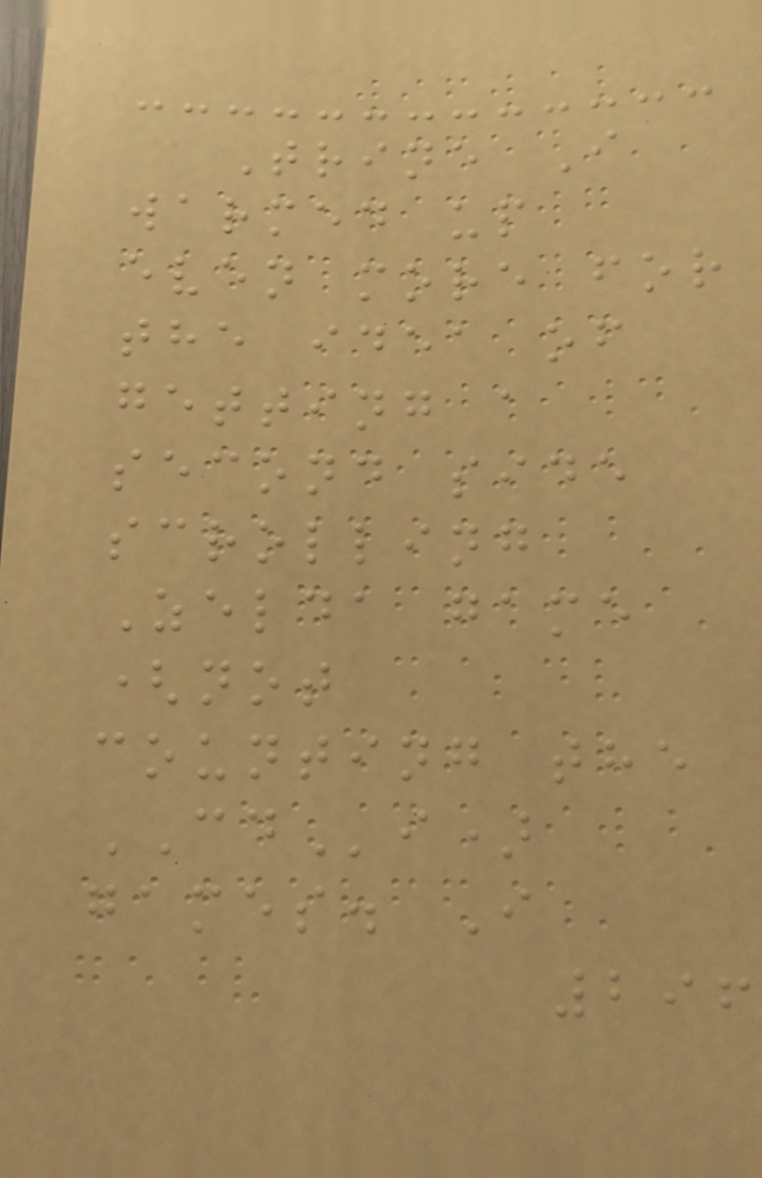Trine I
warmed up
even more for
the idea of
getting a
second side
scrolling
Zelda game
(not
counting the
CDi)
games. I
296
